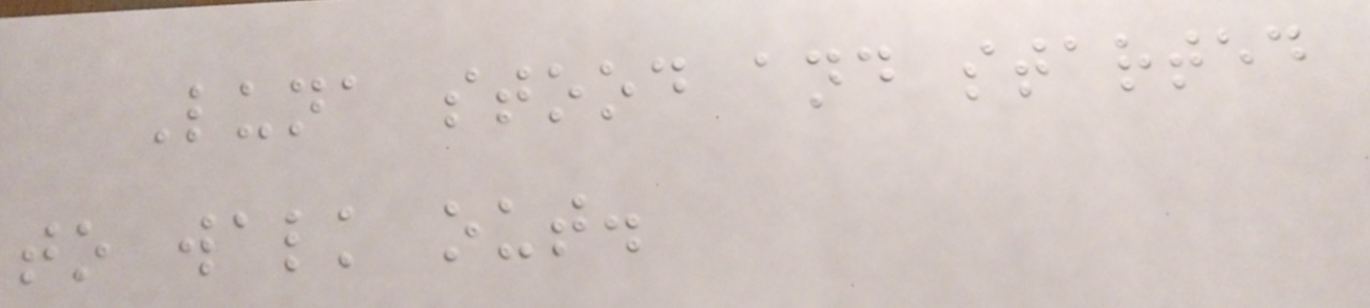Luna stood and started
to walk out.
